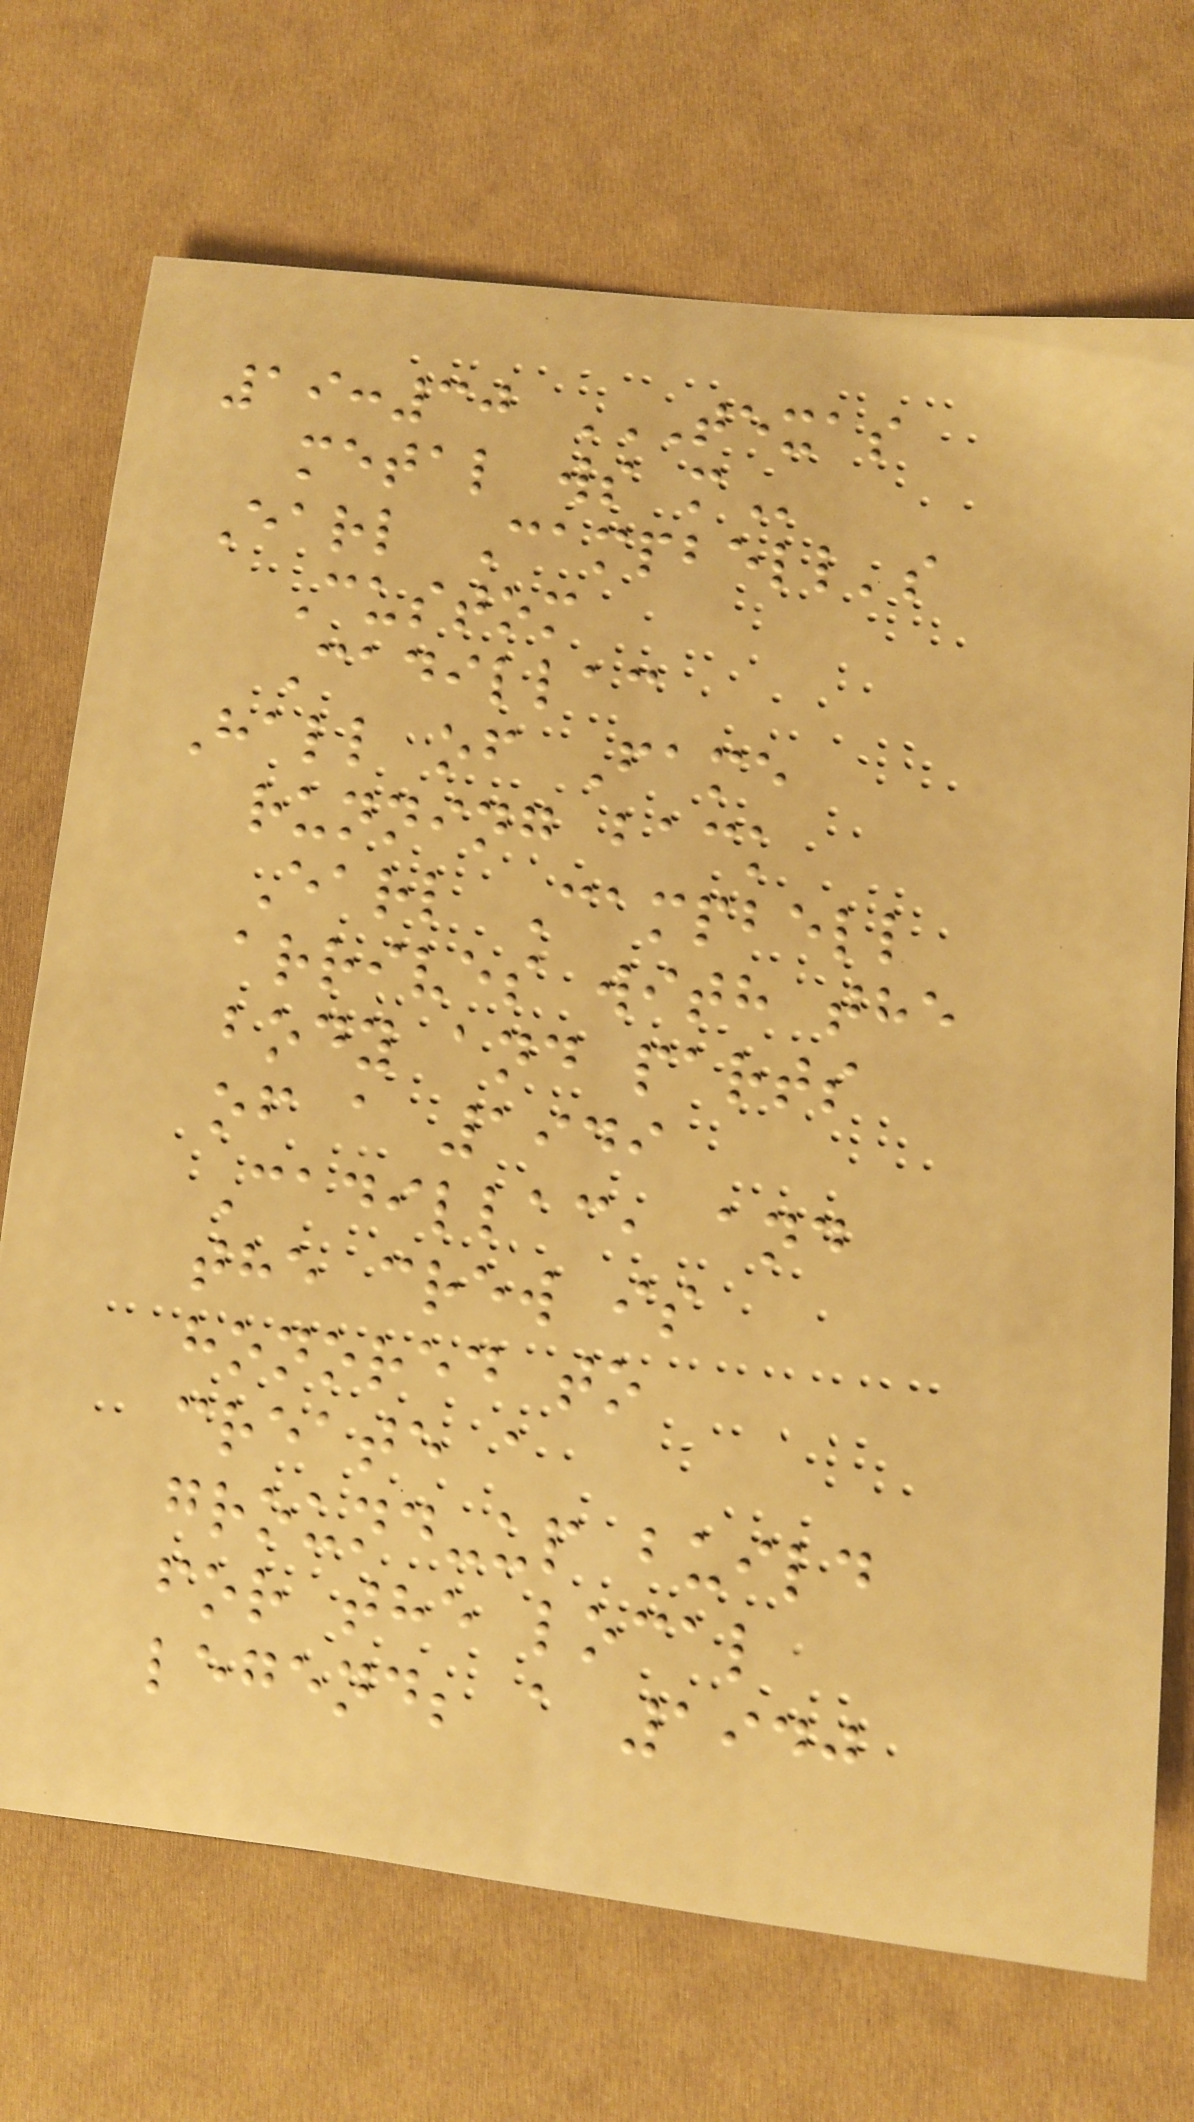19:30 TEXAS
METAL WS M
Earl Campbell's
Custom
Cadillac
Hall of Fame
running back
Earl Campbell
arrives with the
body and parts
of a 1949
Cadillac, and
the crew is
honored to
create a
ground-up build
for the local
legend; a 1940
